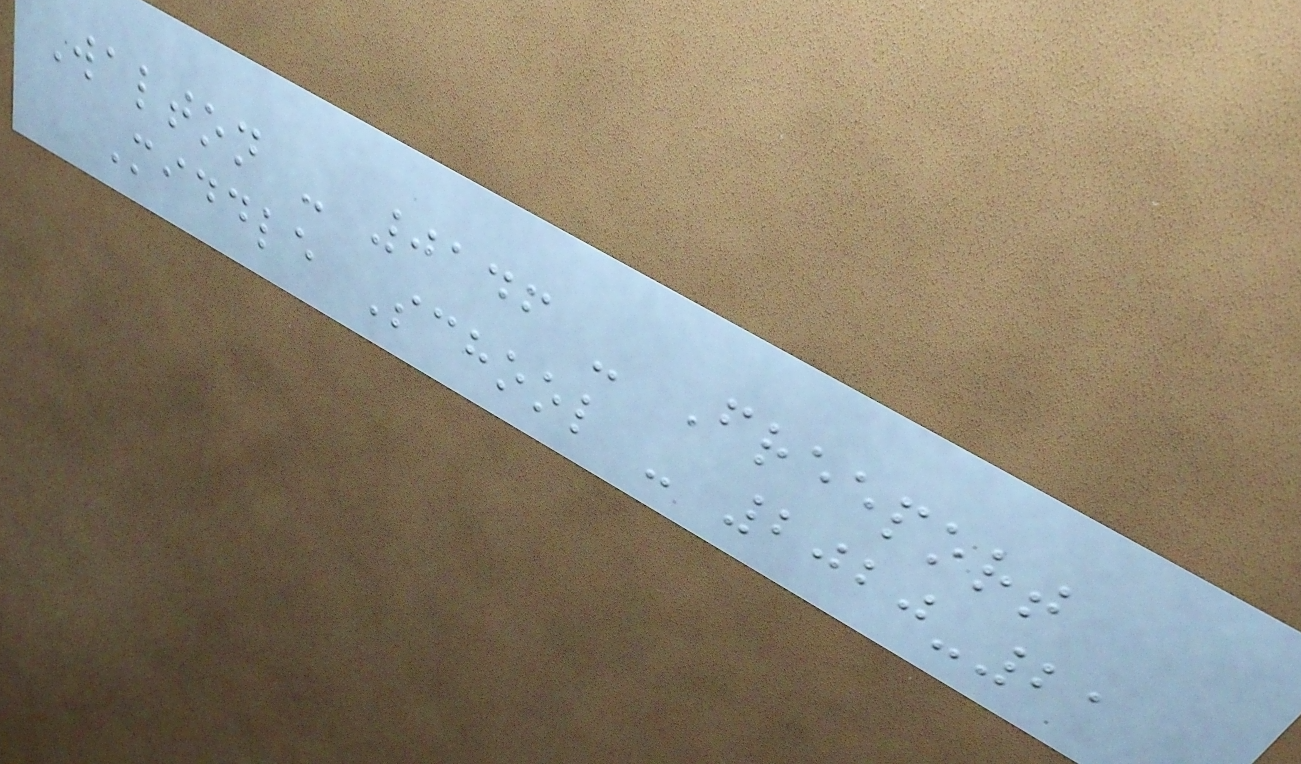Walton - 0146 - Freeport
Middle School - 2020-21
